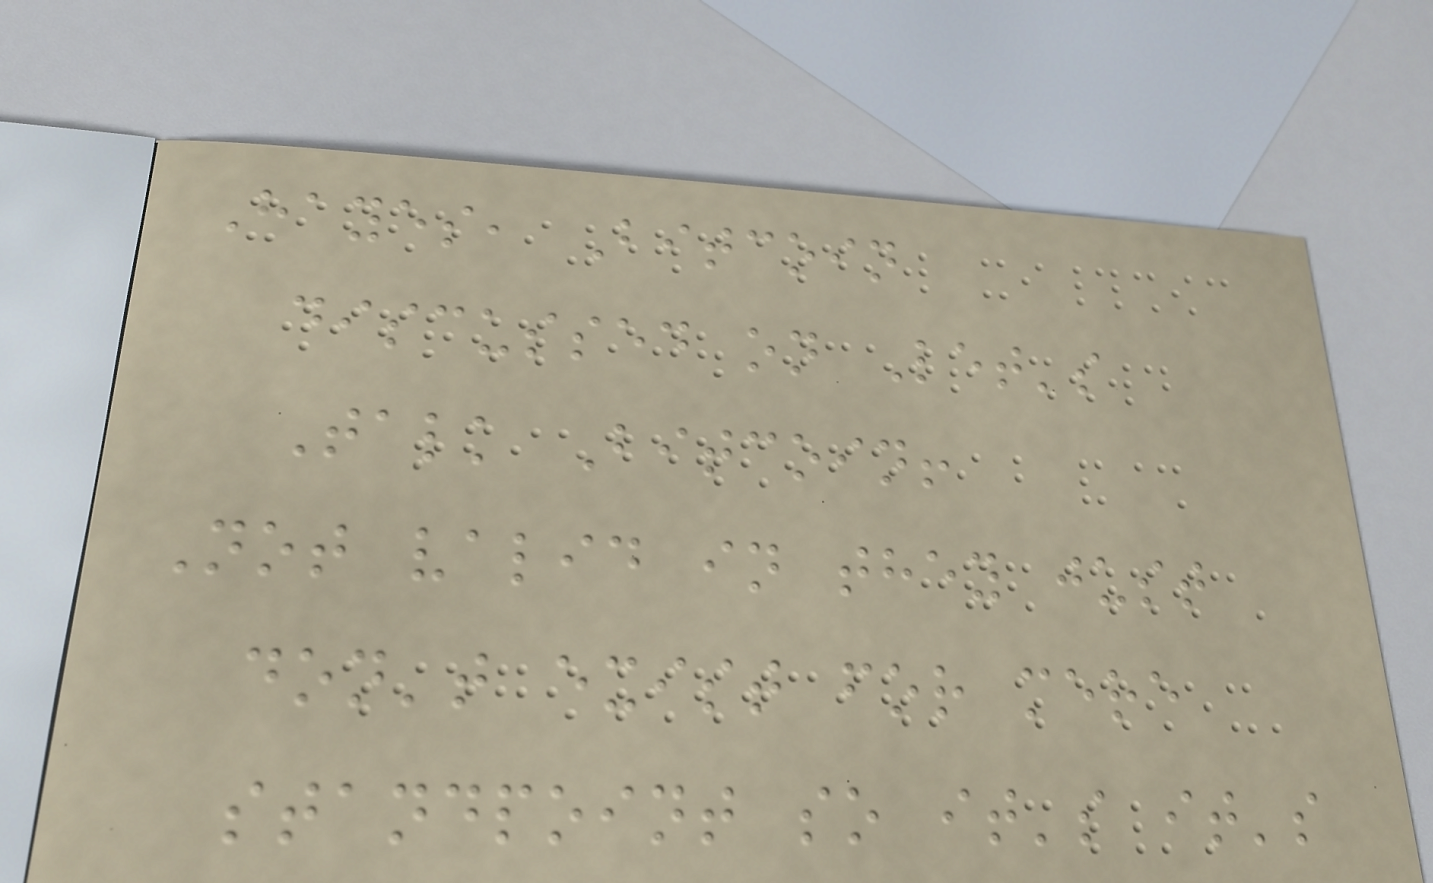Hayes, Bitcoin
discussed on Let's
Talk Bitcoin!
Not valid in they just
don't exist for mere
standpoint so it's it's
